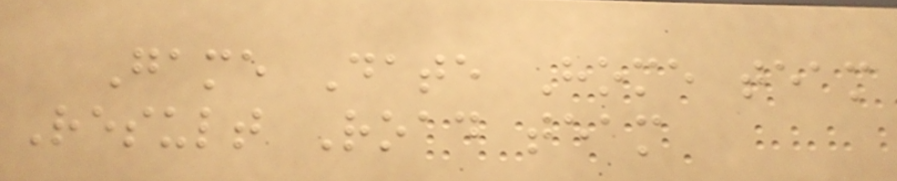Game Date Home team
Result Road team
